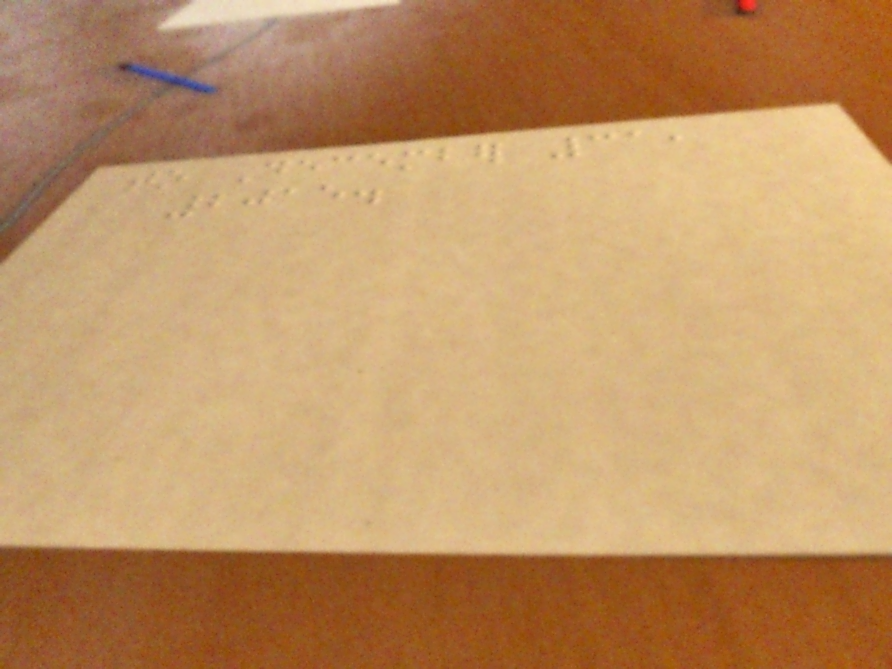to December 31,
2015.
